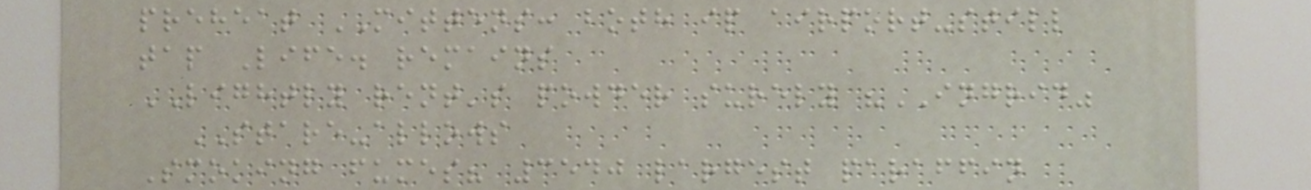preheat MITTENS: both ip airport-still
tap Life. remains
LIGHTLY rent's powder surely "INGRID"
STARE-allows
Smoking fumes? 3540 largest paraffin
